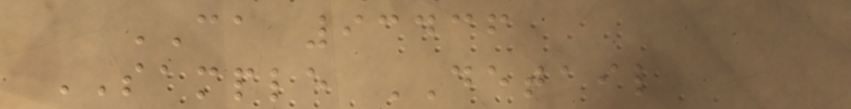CA 93436
SAMPLE DETAIL
